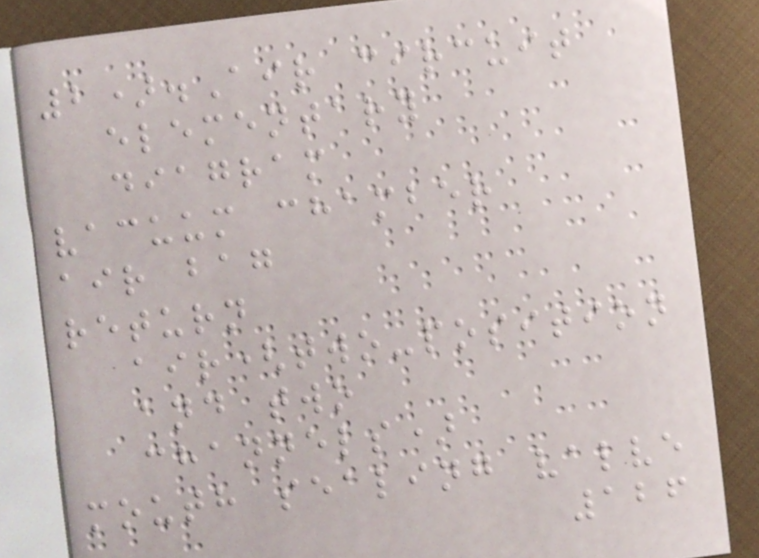2).Air circuit
elementary
diagram
vacuum chamber
air bag
return
air(two-position
and two
channels)
mouth sealing valve
126
